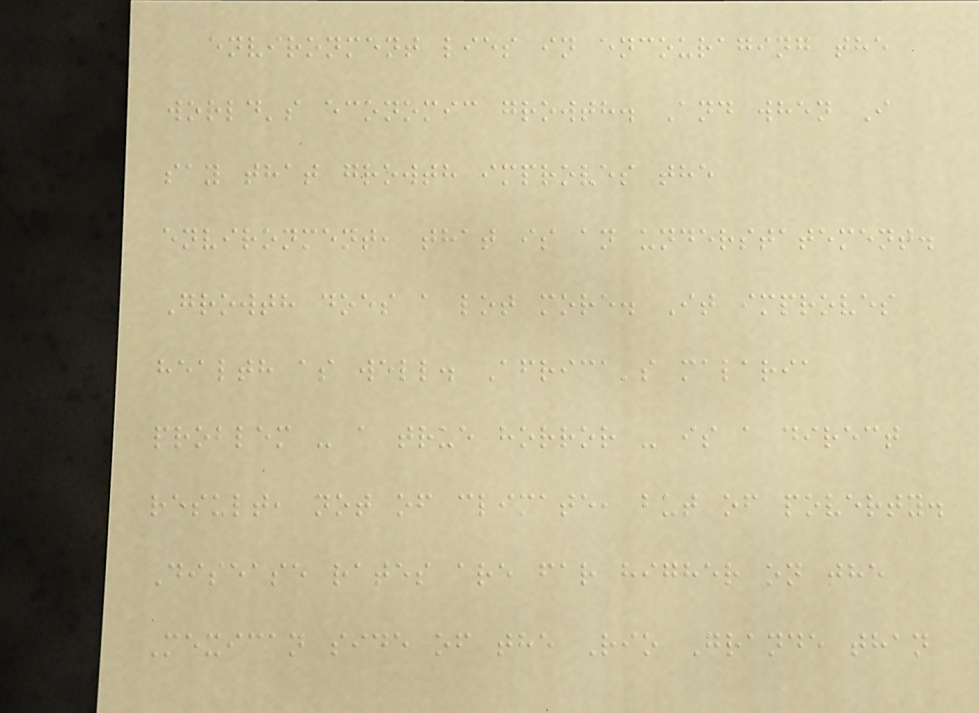environment lies in encouraging the
world's economic growth. And when I
say that growth improves the
environment, that is an understatement.
Growth does a lot more. It improves
health as well. Africa's malaria
problem - a true horror - is a direct
result, not of climate, but of poverty.
Disease rates are far higher on the
Mexican side of the Rio Grande than
